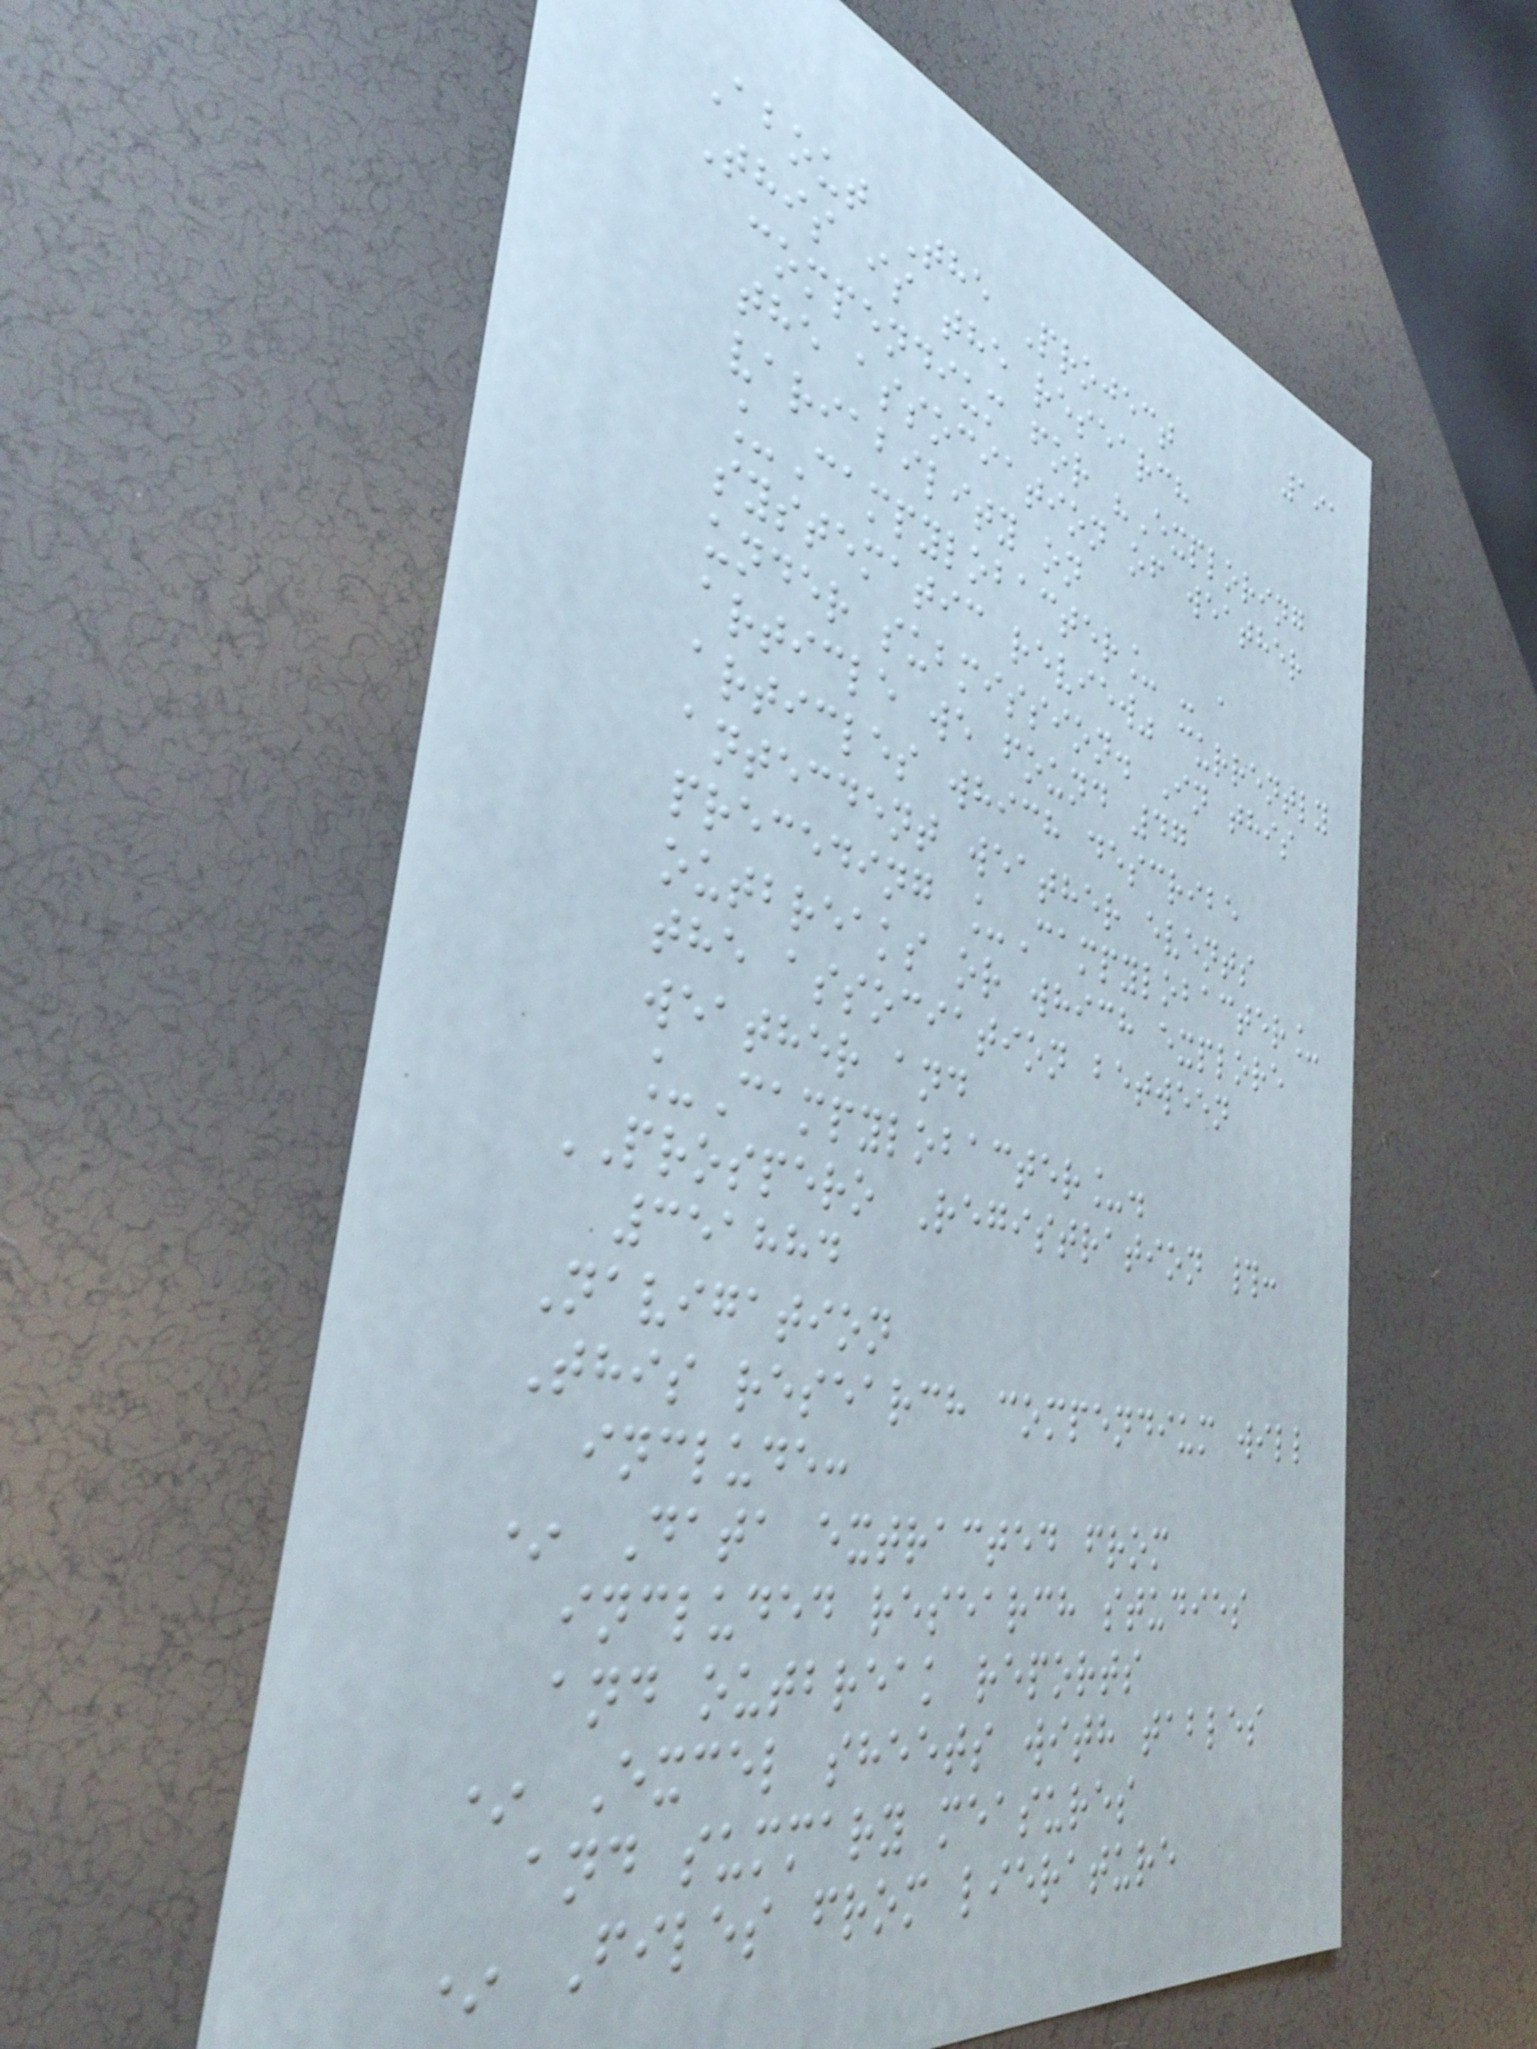191
About The Project
This is the research
compendium for "Exploring
the association of weather
variability on
_Campylobacter_ - a
systematic review" currently
under submission. In this
article we found 47
articles which describe
antecdent weather events
preceding _Campylobacter_
outbreaks or which explore
the association between
weather and
_Campylobacter_.
PROSPERO Registration #:
351884
Navigation
This research compendium will
include:
* Data extracted from
included research studies
and outbreak reports
* Excel sheets with tables
and summary measures
* Files from lierature
